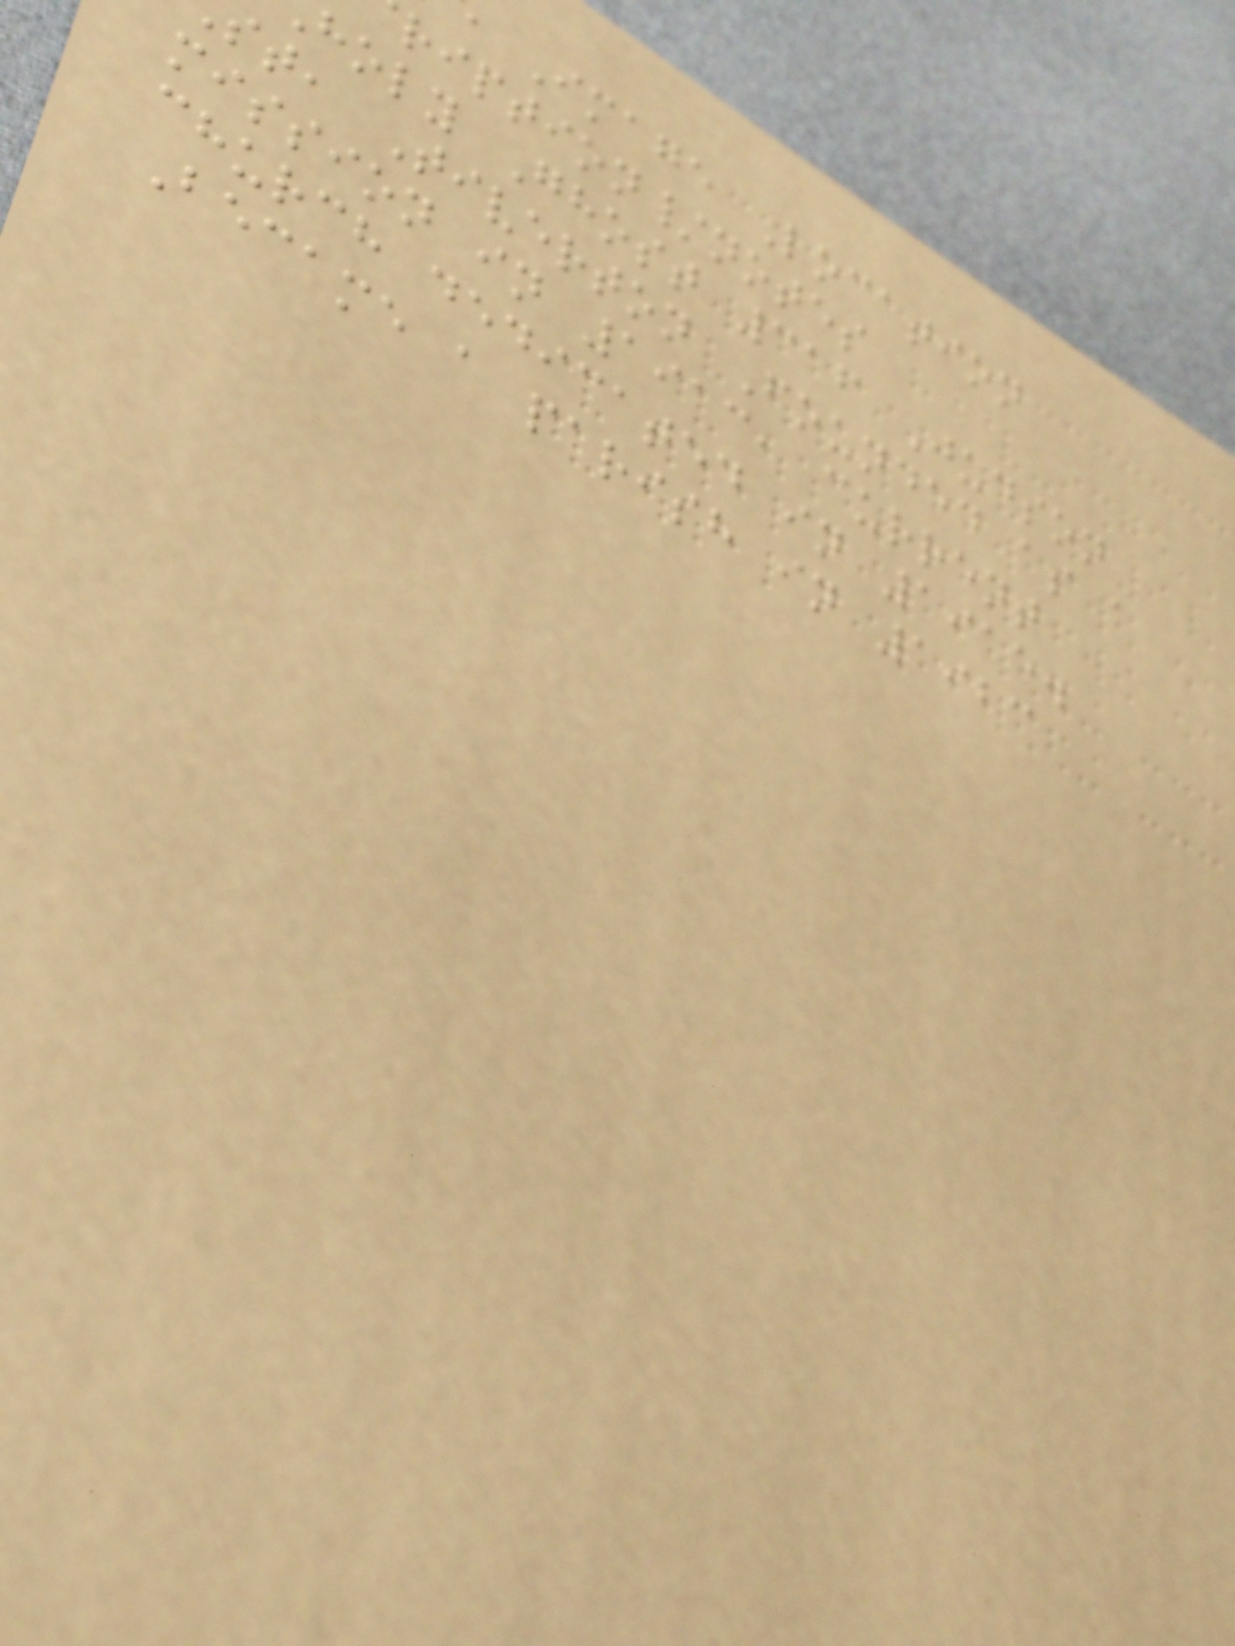Image Location
ription/notes
holy Ghost 316 Judson
st, Tiverton Founded as a
mission in 1913, current
church dedicated in 1915.
Became a parish in 1923
